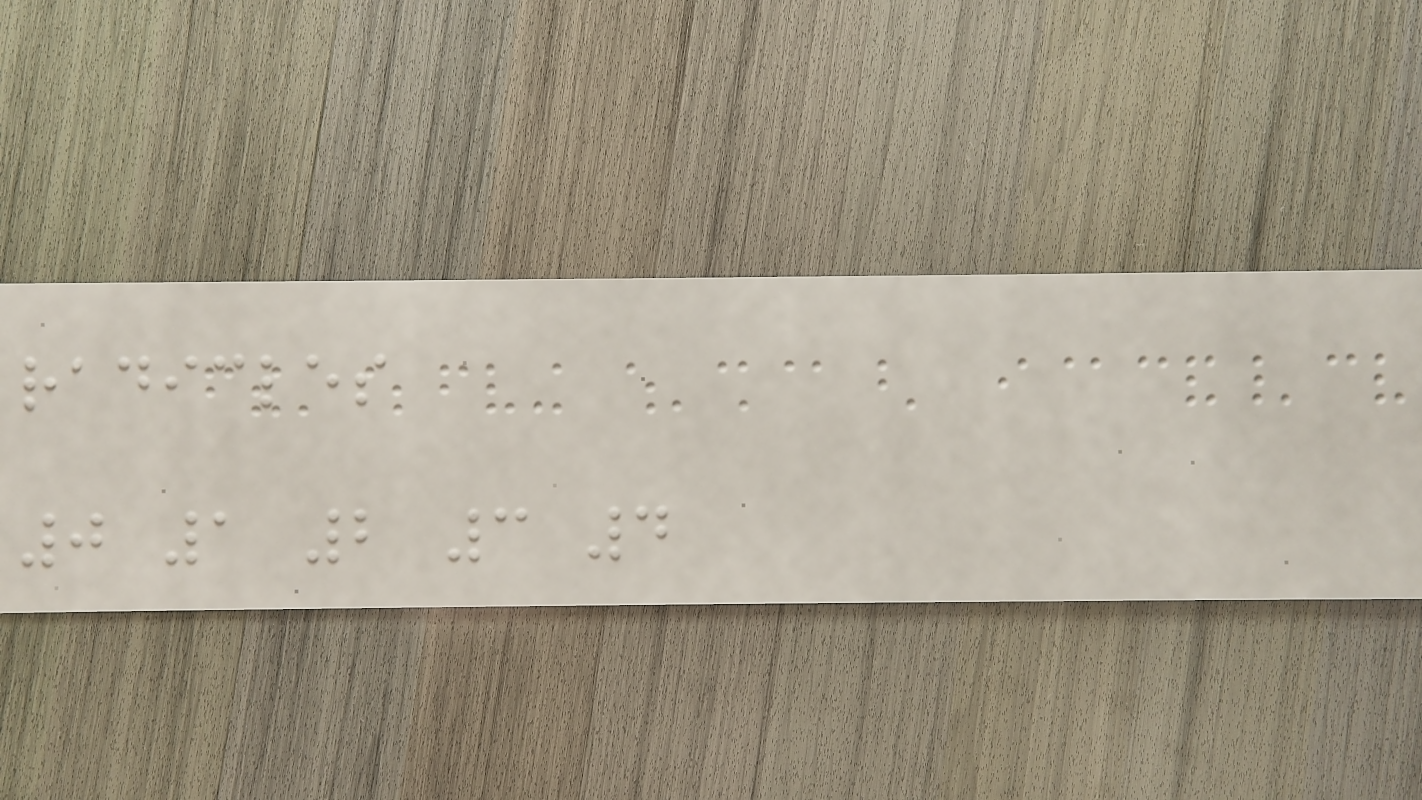radicles
0 1 2 3 4
